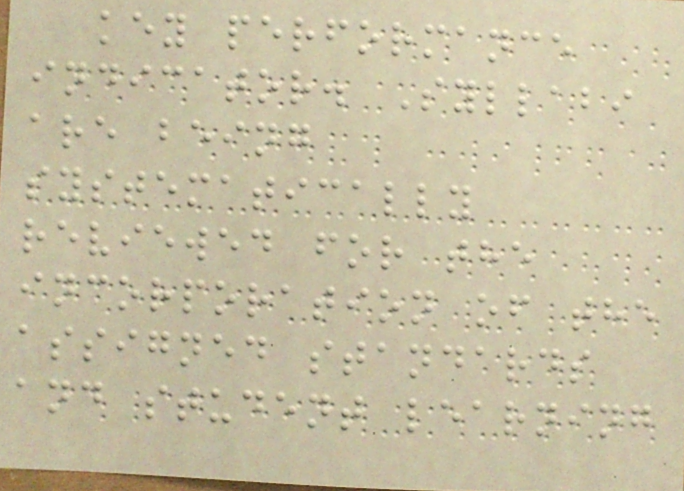key performance
indicator. Syllabi
are being
systematically
reviewed for the
incorporation of the
assigned standards
and student learning
